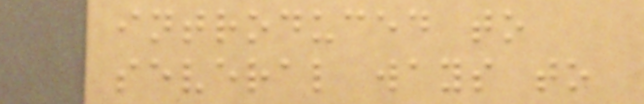introduced to
several ways to
